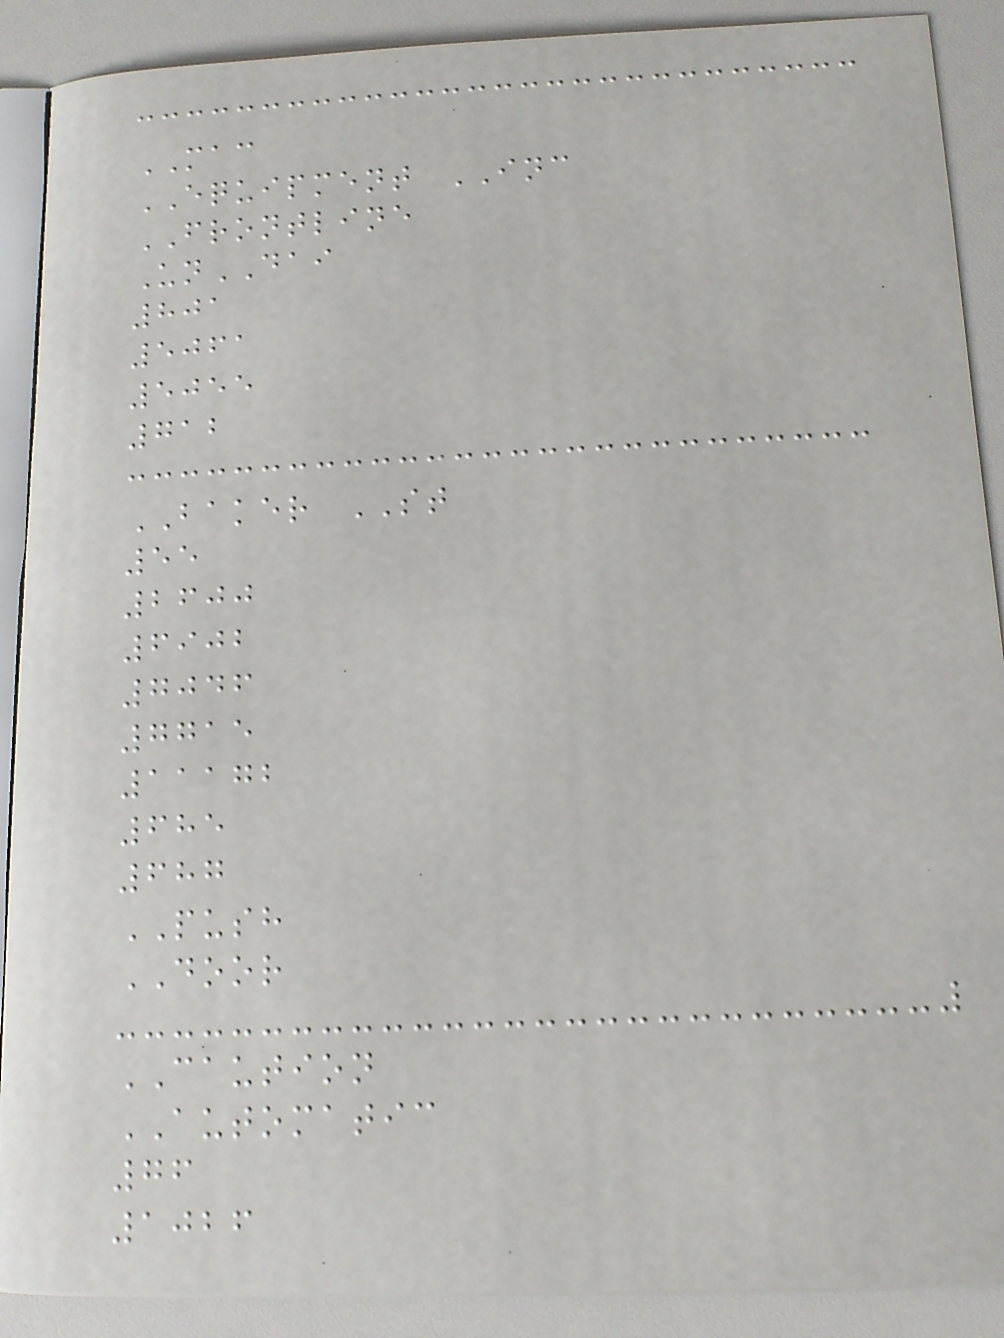MAC
EQUIPMENT INC
FRONTLINE
UnDAI
801
5061
5055
712
BAKER ST
55
2600
6902
7046
7715
11172
685
687
PUSH
DOOR
CAUTION
AUTOMATIC
76
1026
